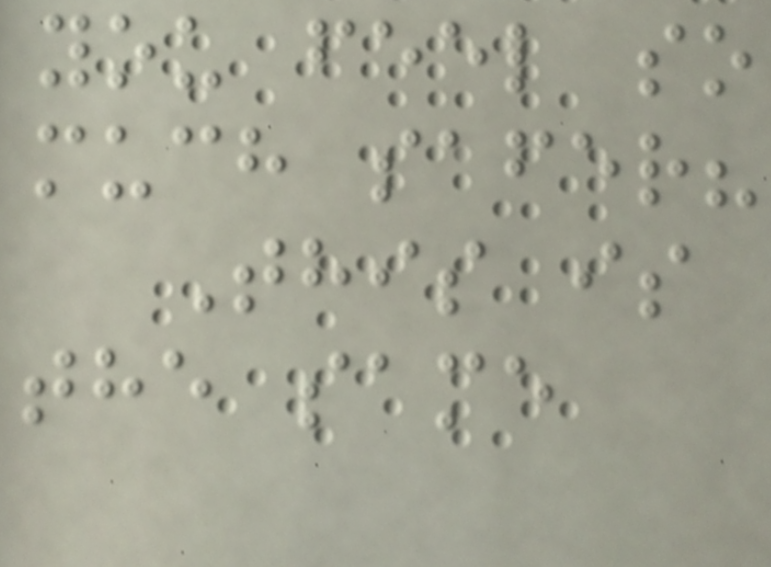you feel so
much safer?
This is
the same
